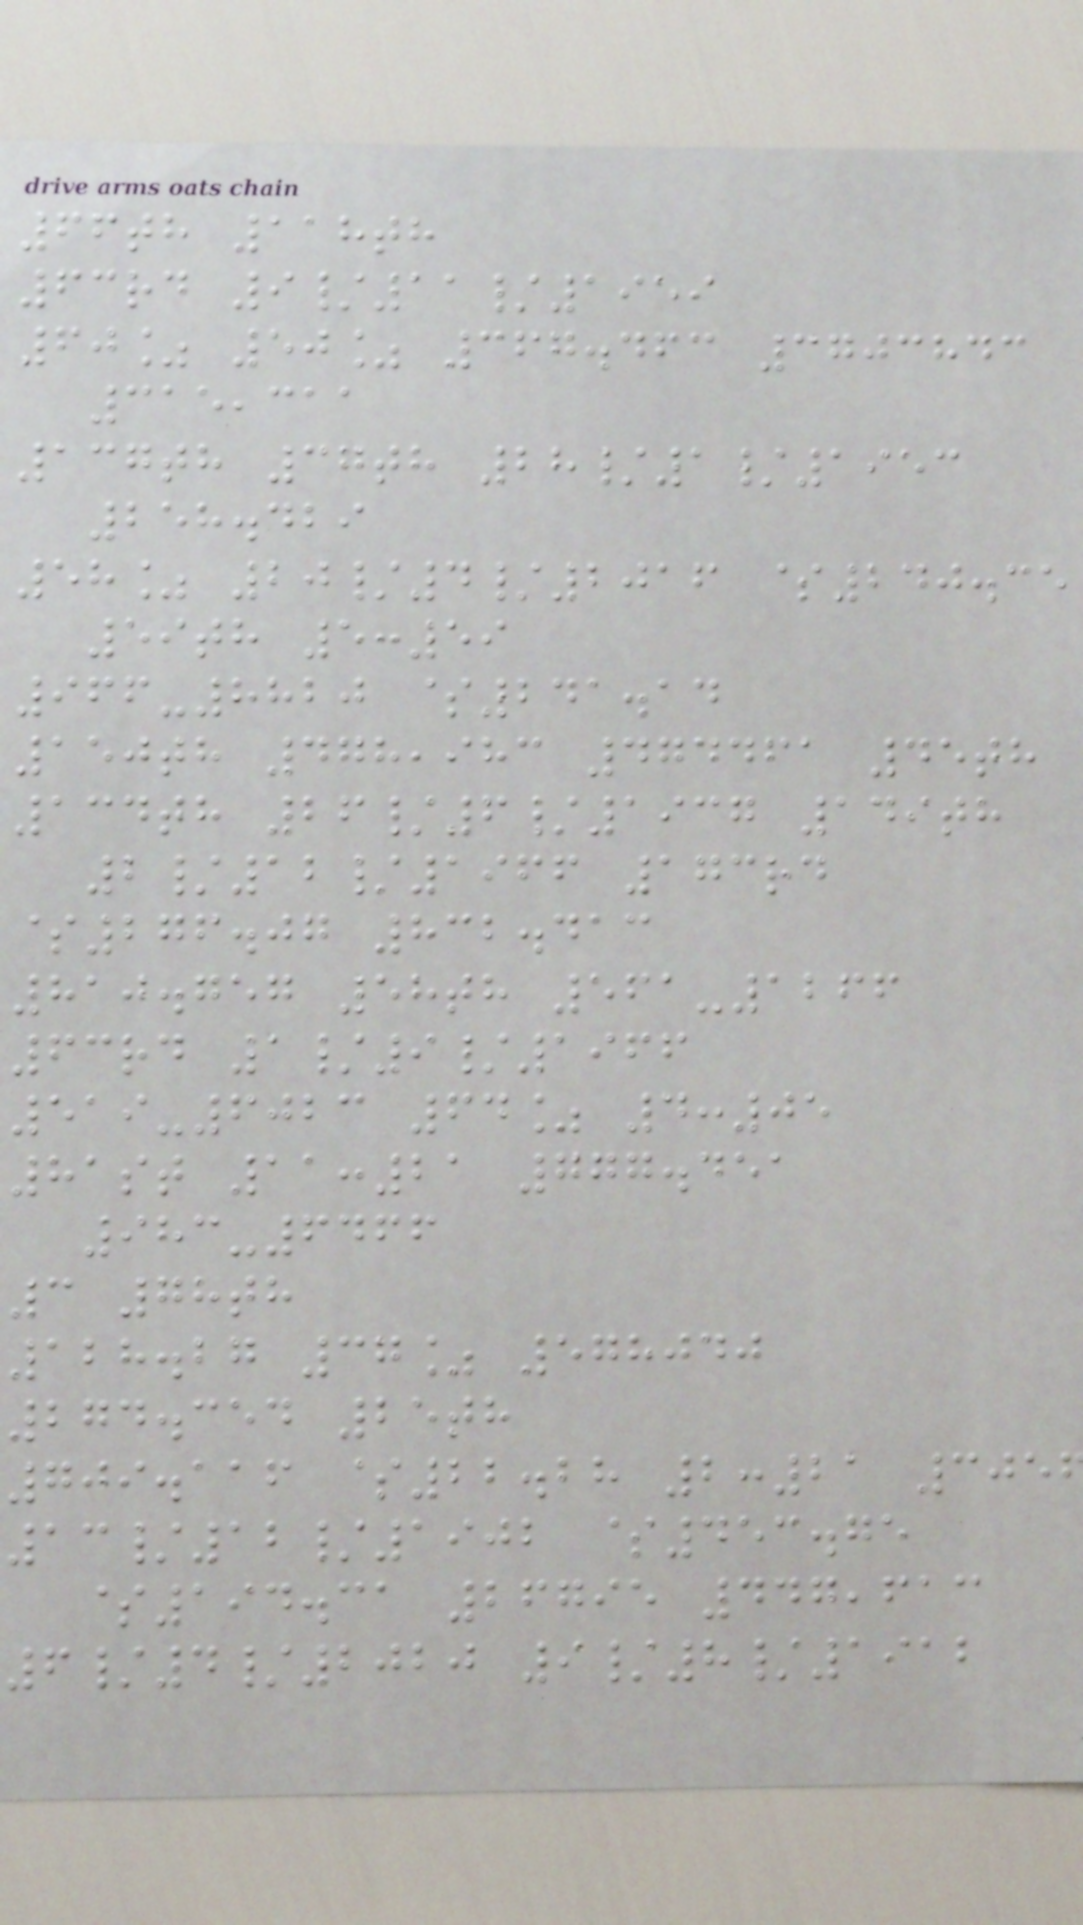66th 118th
63rd 9/11/1959
60% 50% 367.463 3703843
315,311
137th 37th 28/1/1953
258.429
58% 20/4/2016 $240.35
59th 5:59
966-8820 $241.14
150th 478,983 474461 45th
134th 26/6/1937 149th
2/12/1966 173rd
$276.07 832.413
810.757 58th 561-1266
63rd 1/9/1966
519-6023 64% 4:05
81st 11:21 777.451
983-6466
3 78th
128.27 37% 578040
274.354 25th
709.116 $22.28 2:21 305
13/12/1902 $453.75
$194.31 26795 447,613
6/4/2020 9/8/1912
